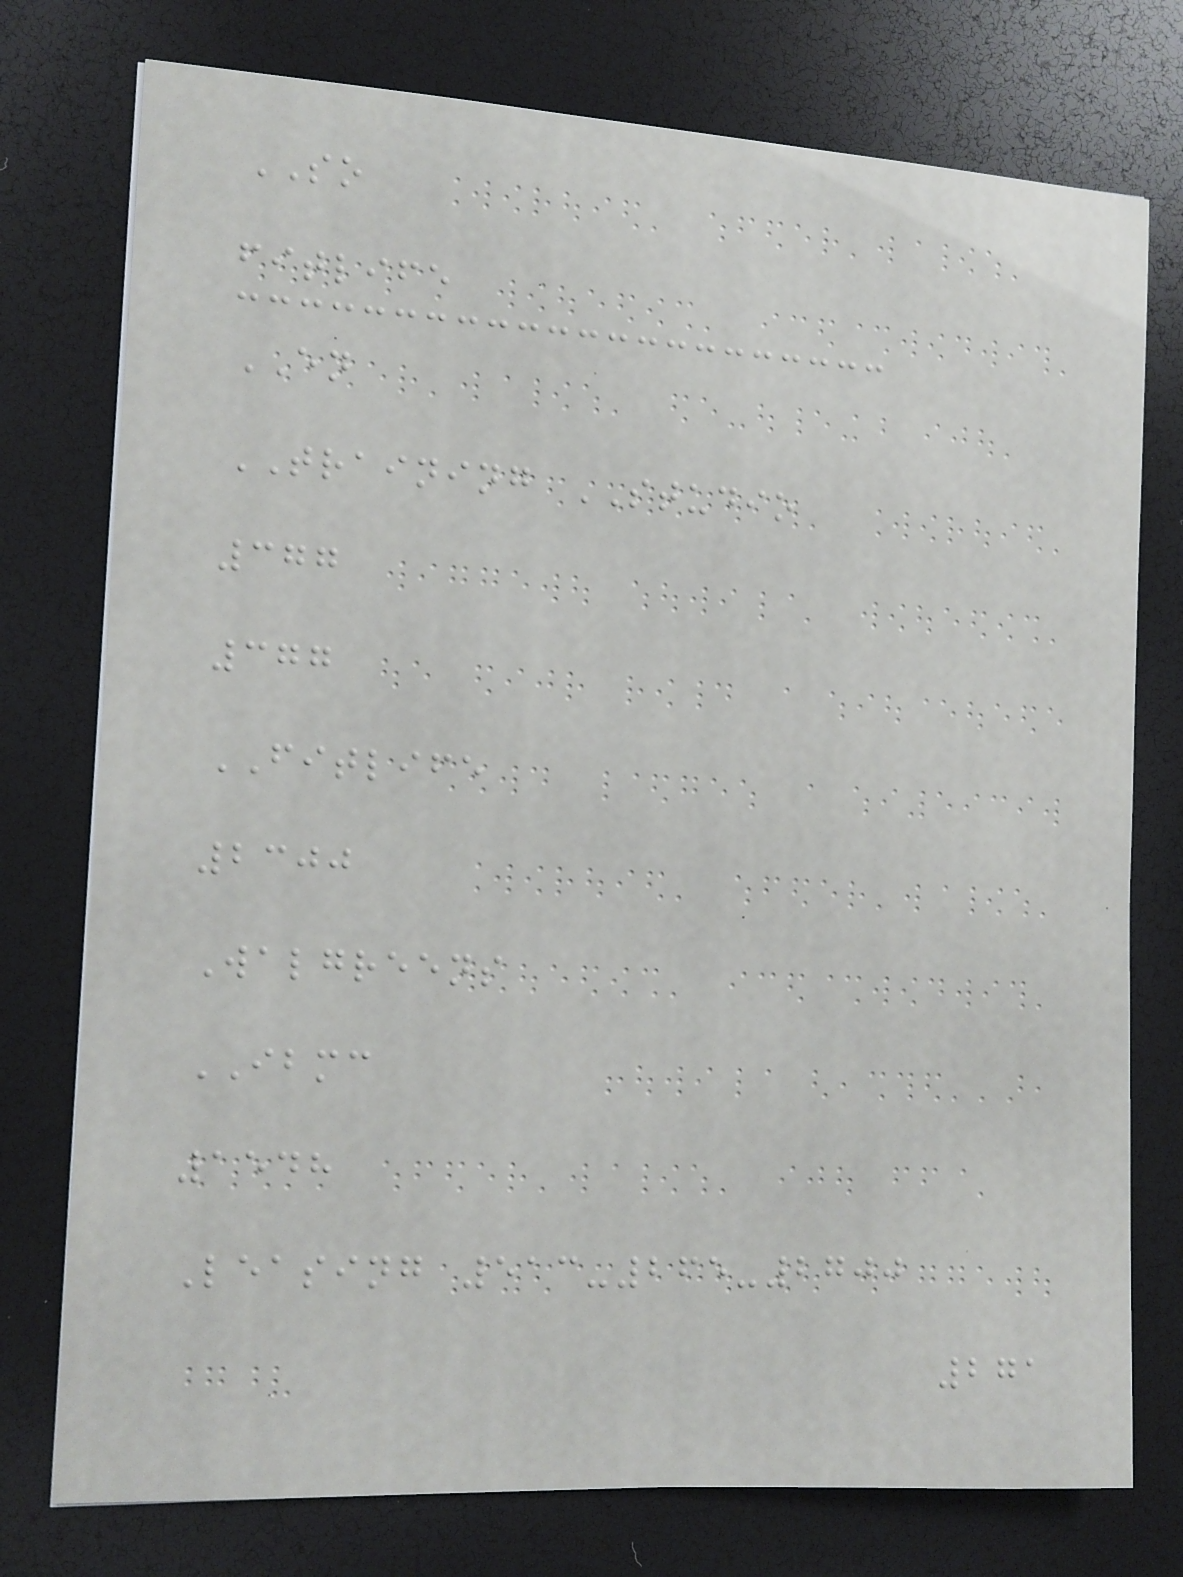SO
fitlife
EN
TRAINING STUDIO
377
377
FITLIFE
2300
Walgreens
IBMC
1548
Leasing 513-265-2700
271
